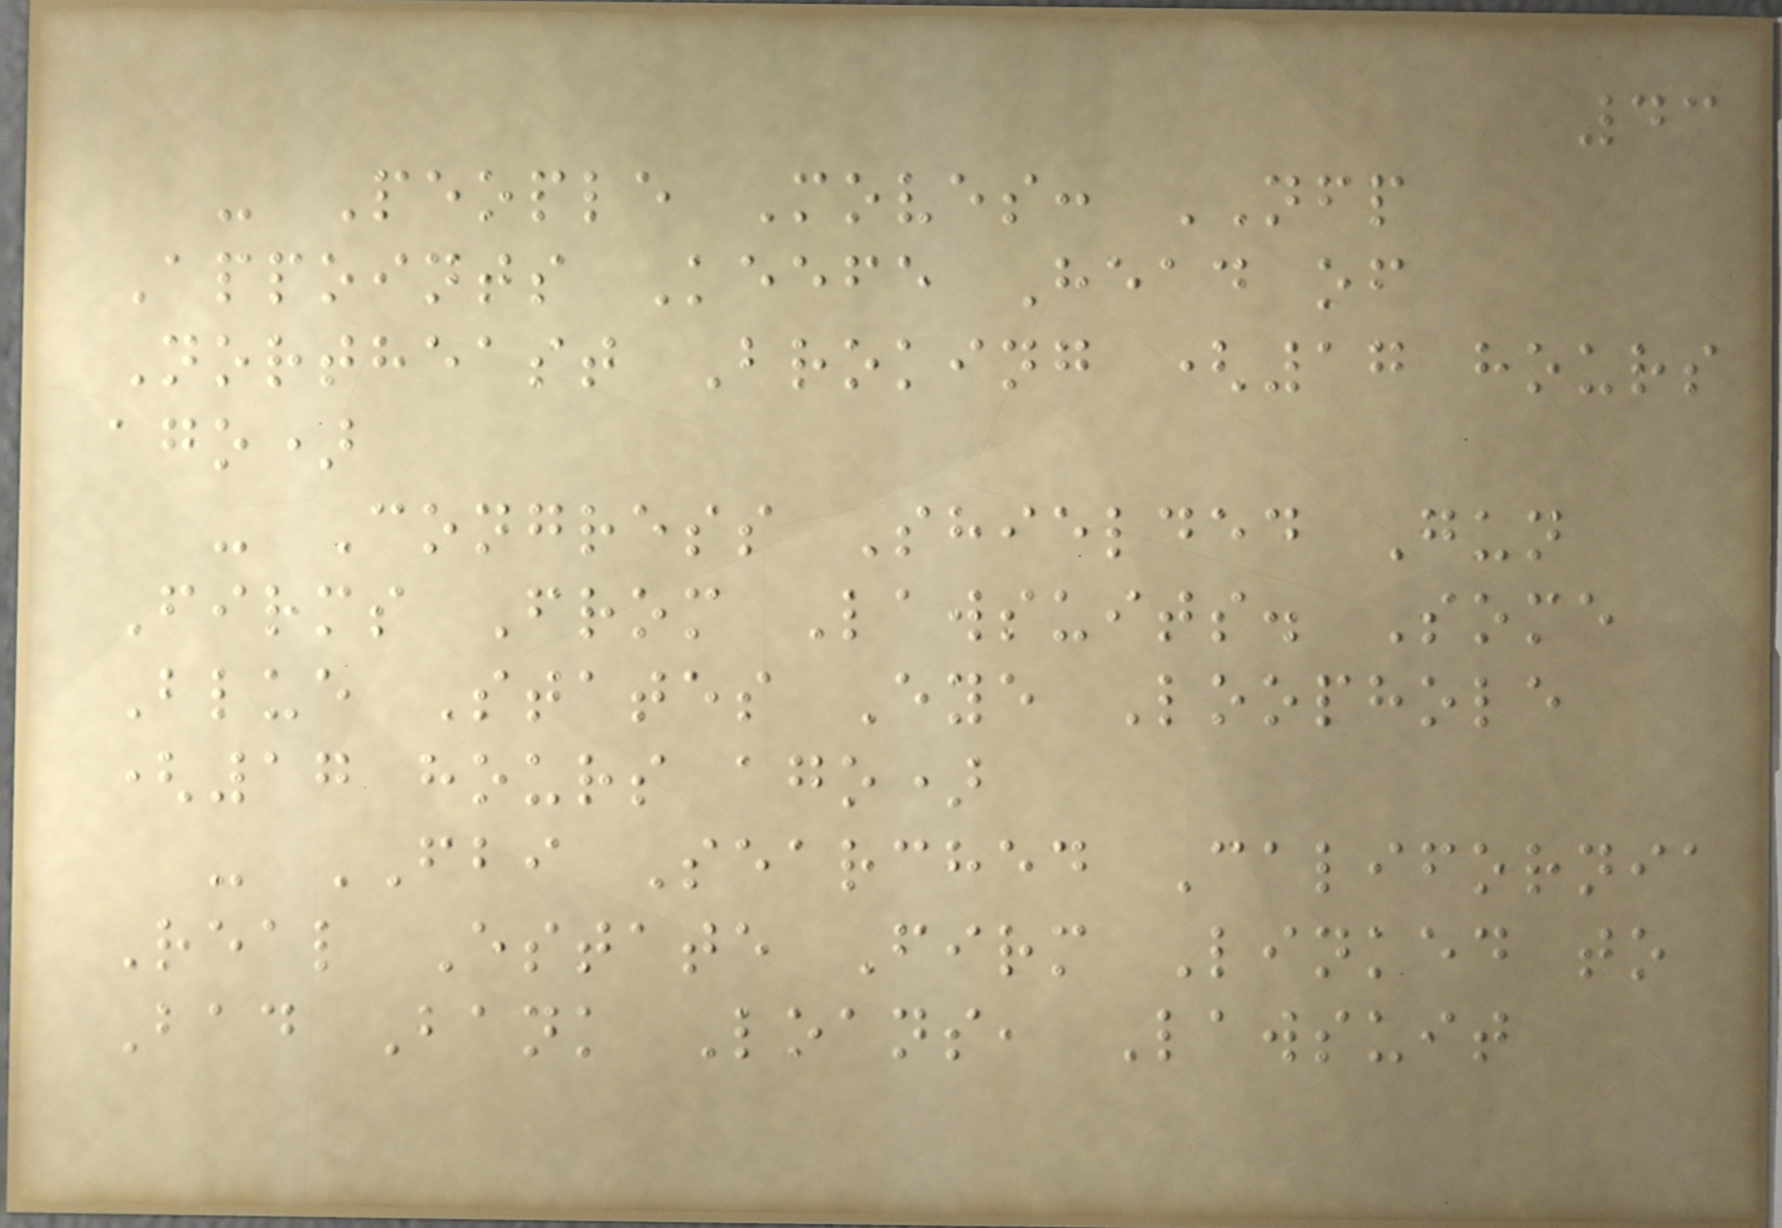43
- People Moves: NFP
Appoints Keefe Head of
Northeast Broking (17 hours
ago)
- Congress Shielded Gun
Firms From Lawsuits. Some
Blue States Eye Loophole
(17 hours ago)
- FBI Searched California
Real Estate Firm Linked to
Bad Bank Loans, Lawsuit
